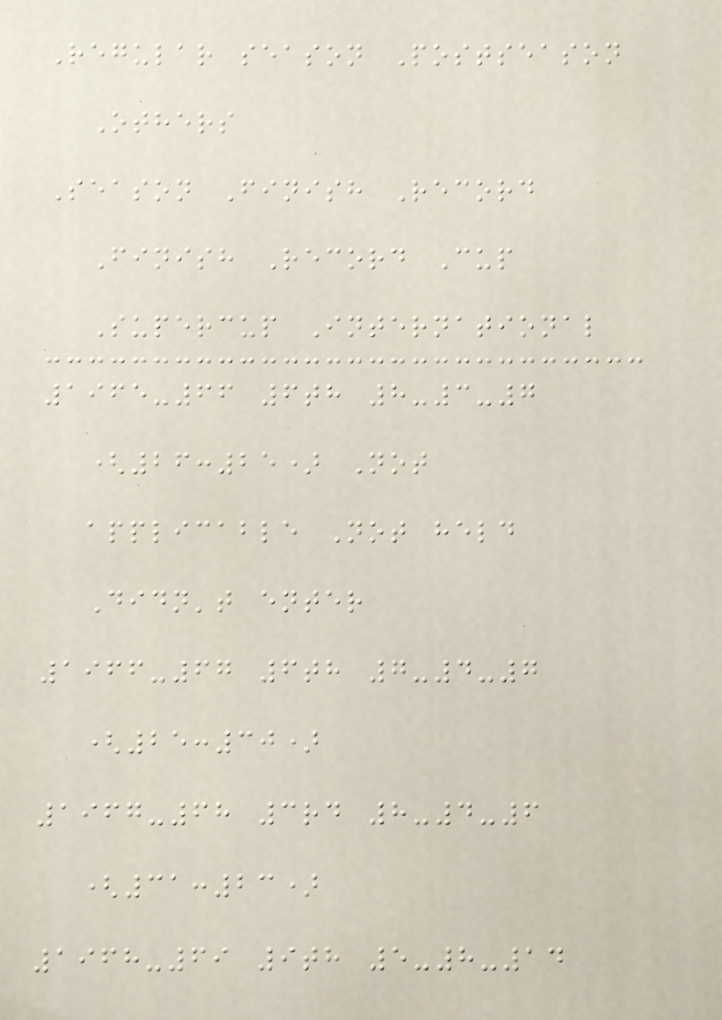Regular season Postseason
Others
Season Finish Record
Finish Record Cup
Supercup International
1965-66 6th 8-3-7
(26:25) Not
applicable Not held
Didn't enter
1966-67 6th 7-4-7
(25:30)
1967-68 3rd 8-4-6
(31:23)
1968-69 9th 5-8-14
